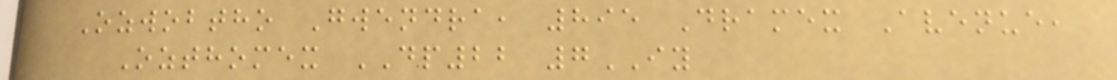Ozwobtho Gwendra, 895 Dramex Avenue,
Ozthomex DP22 7IY
